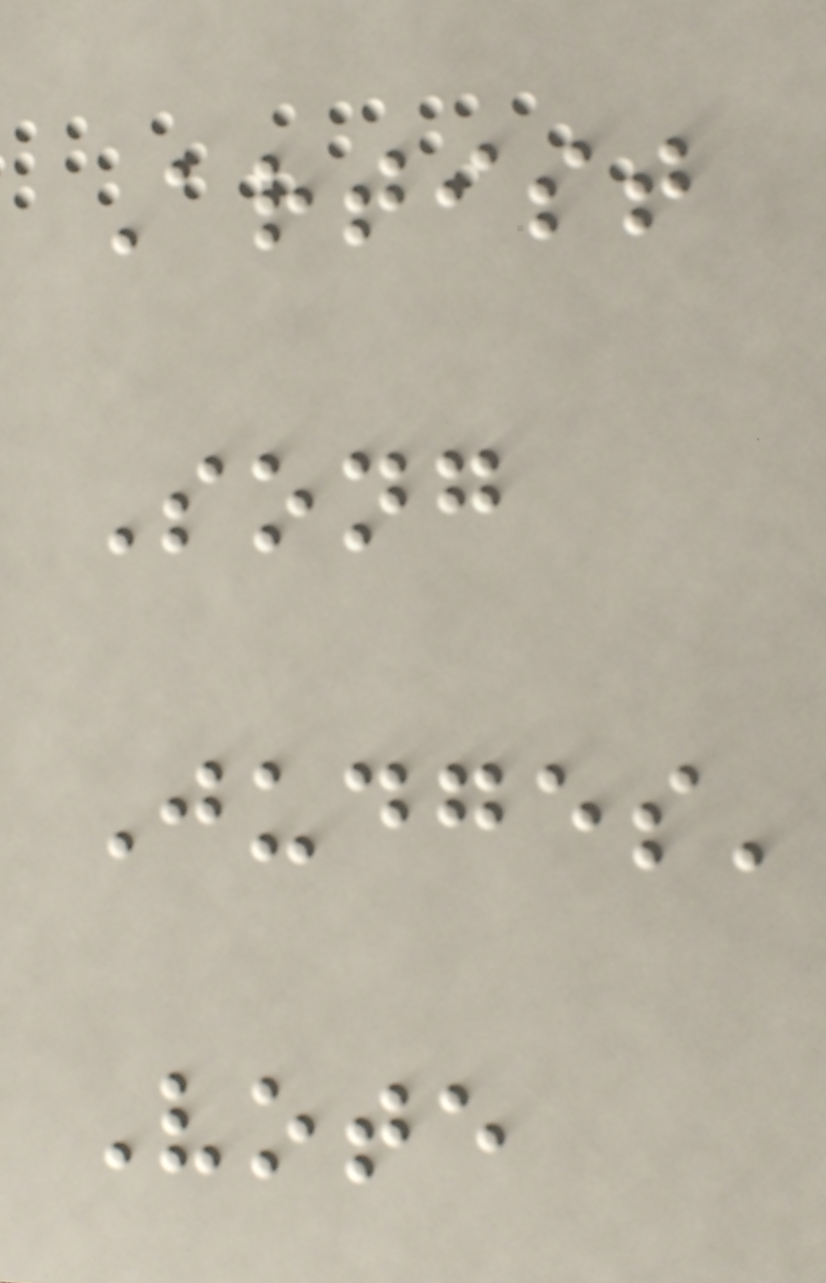Artist
Song
Judges'
Vote
